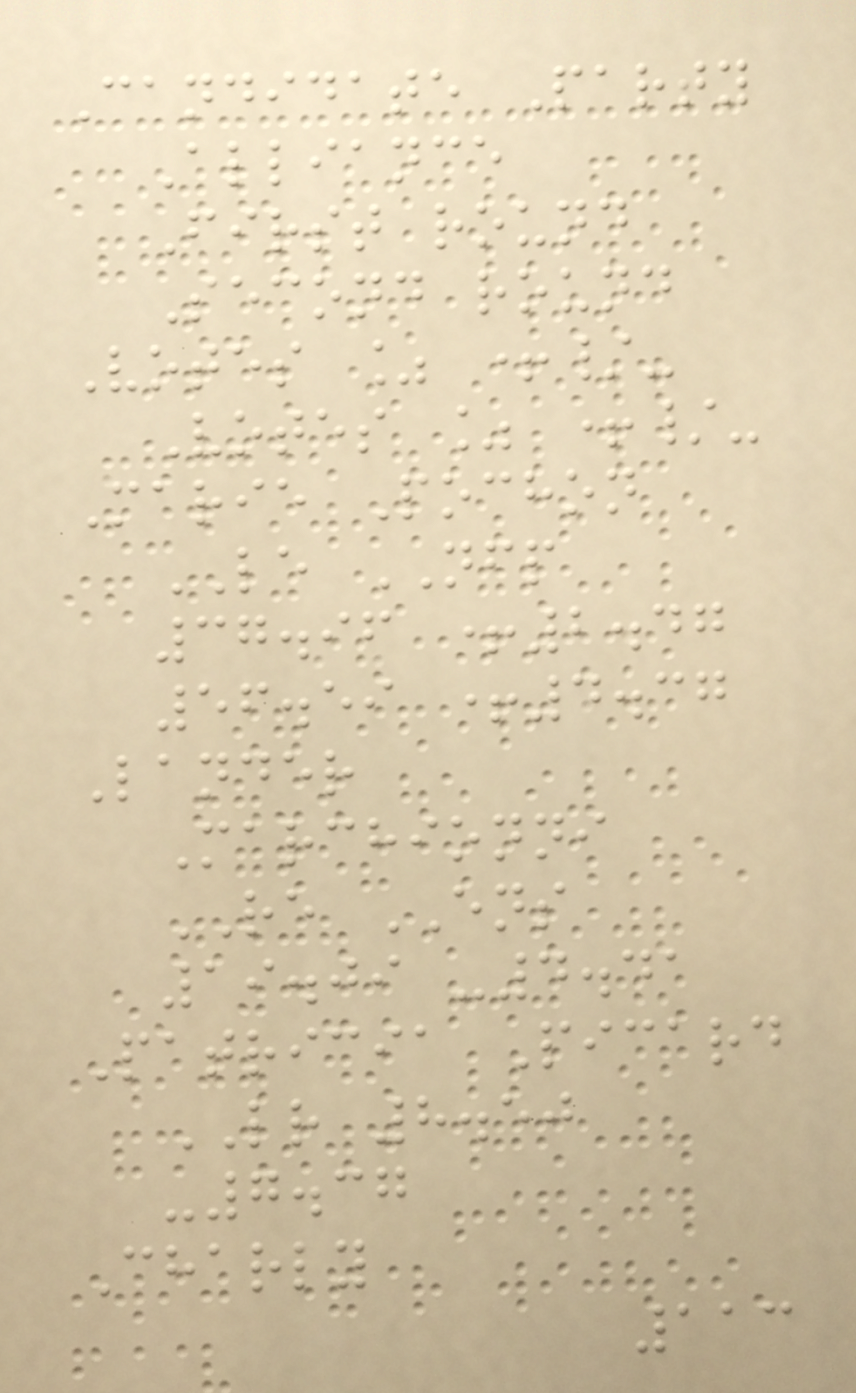Candidate Party
Alliance
First round
Second round
Votes % +/-
Votes % +/-
Marie Pochon
LE NFP
37.96 +2.47
56.59 +4.37
Lander
Marchionni
RE ENS
19.09 -4.41
Patricia Picard
LR 8.50
-7.37
Charly
113
